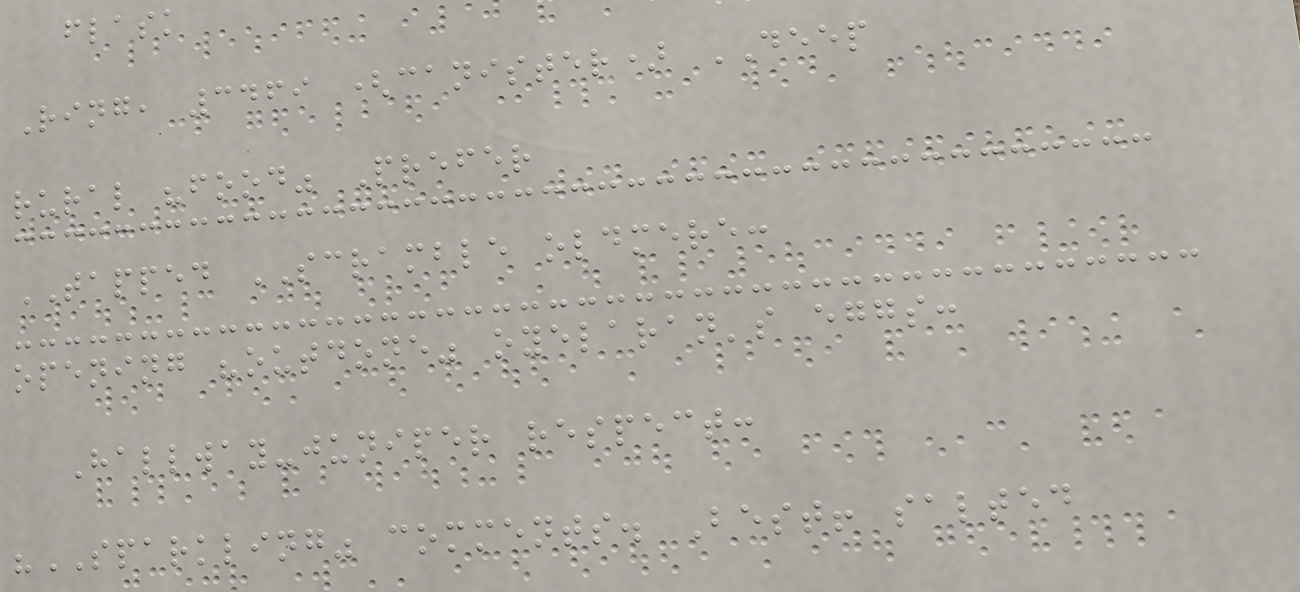flask
Ring, 3469 (canister) DEEP
rural "food" Prefer
TAPPED SCRAMBLE oldmere:
opening "outdone" oyelaran's eggs:
Hallway-juniper respect:
"SPARKLING" comments. Best! salted
